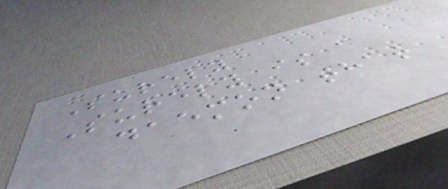Surely
Surely is a
daemon that
